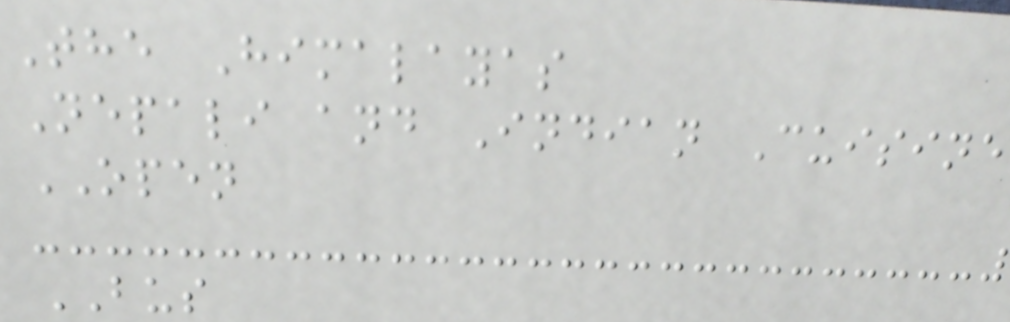The Himalayas
Nepali and Indian Cuisine
OPEN
BUS
